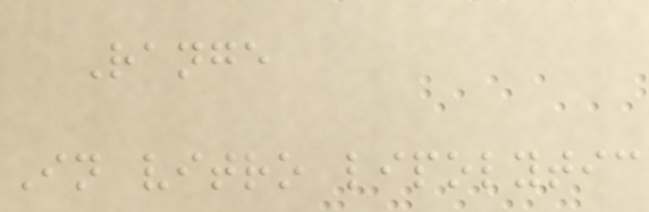Range
In vitro lipolytic
